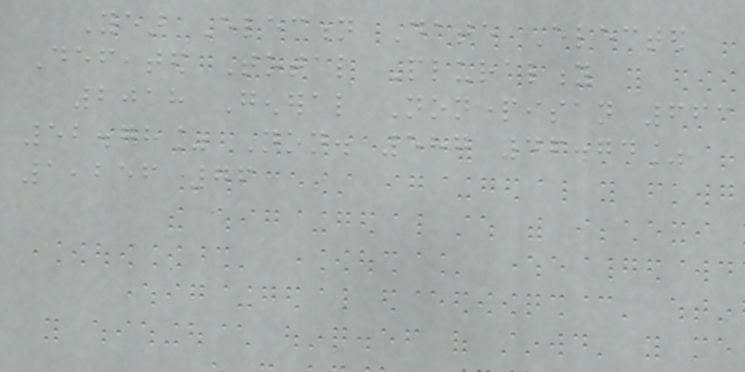Year Election Date Elected
Defeated Total Plurality
2018 General Nonpartisan 663
52.78% Non. 587 46.74%
1,256 76
